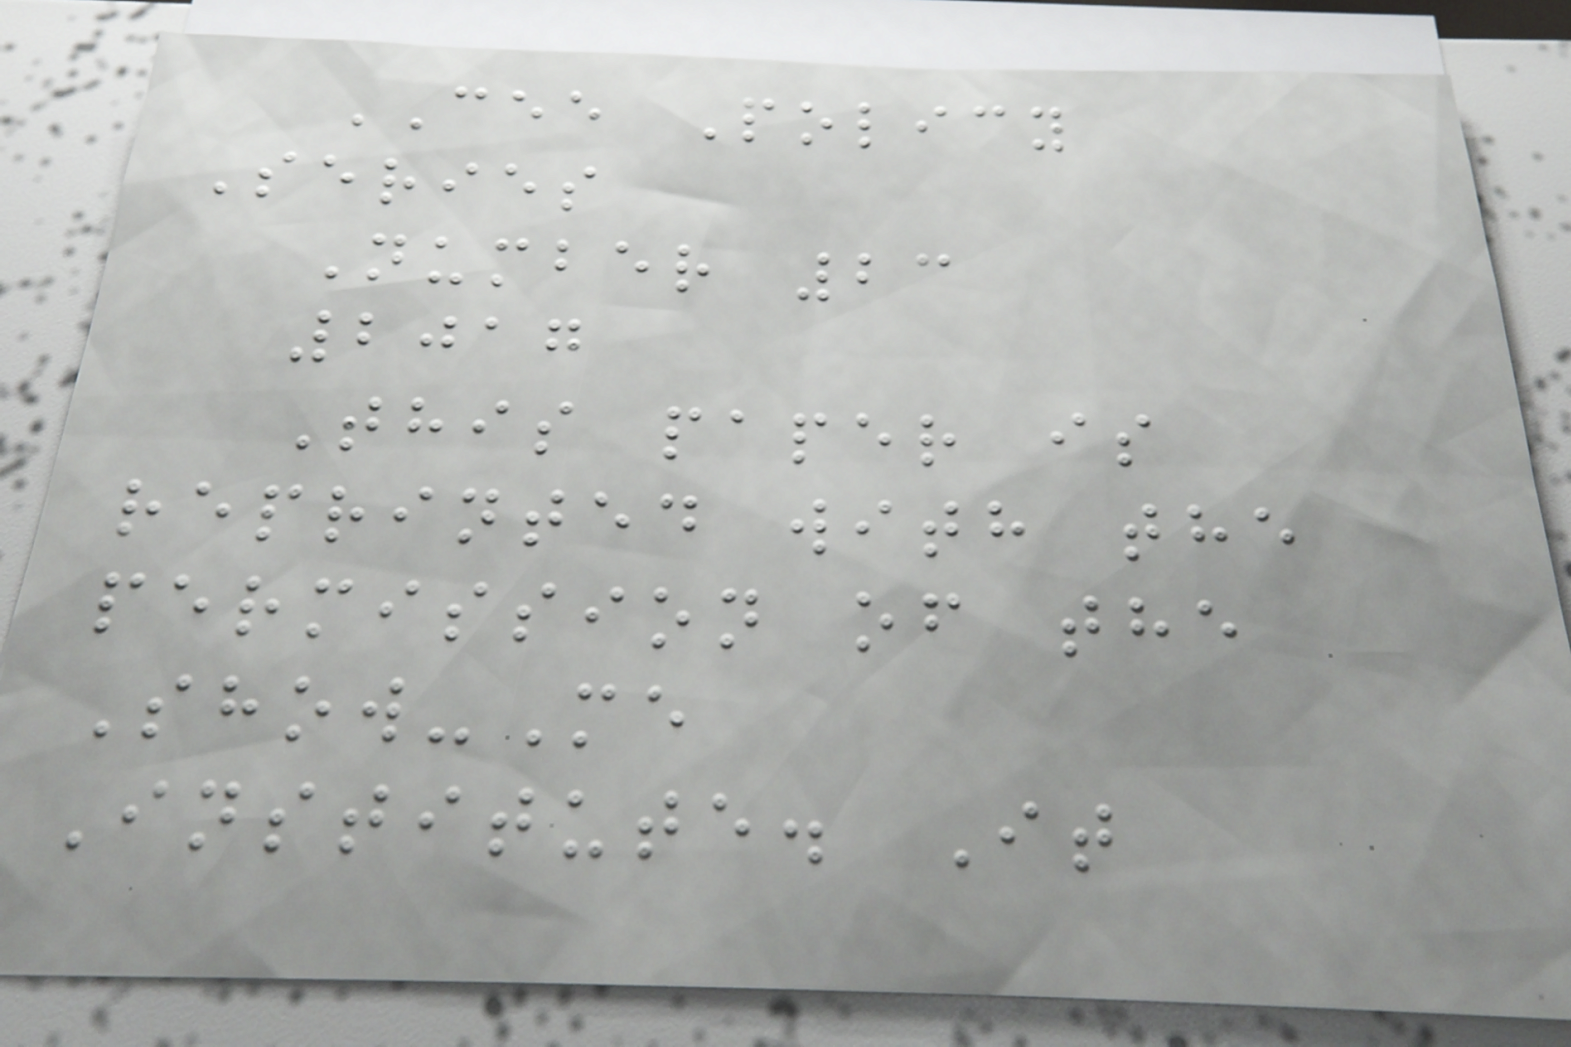CEE Policy
Series
Number 23
2017
This paper is
reprinted with the
permission of the
Show-Me
Institute. It
